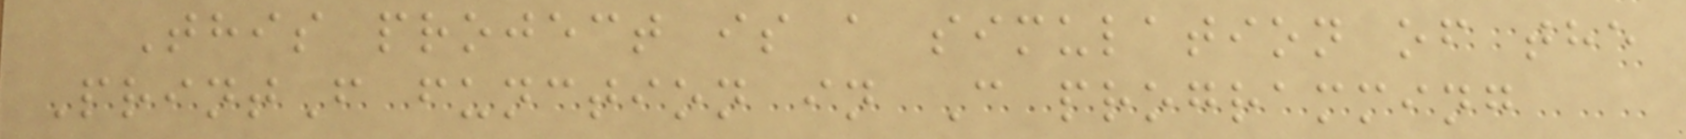This project is a simulation of the
PrintF function in C programming
